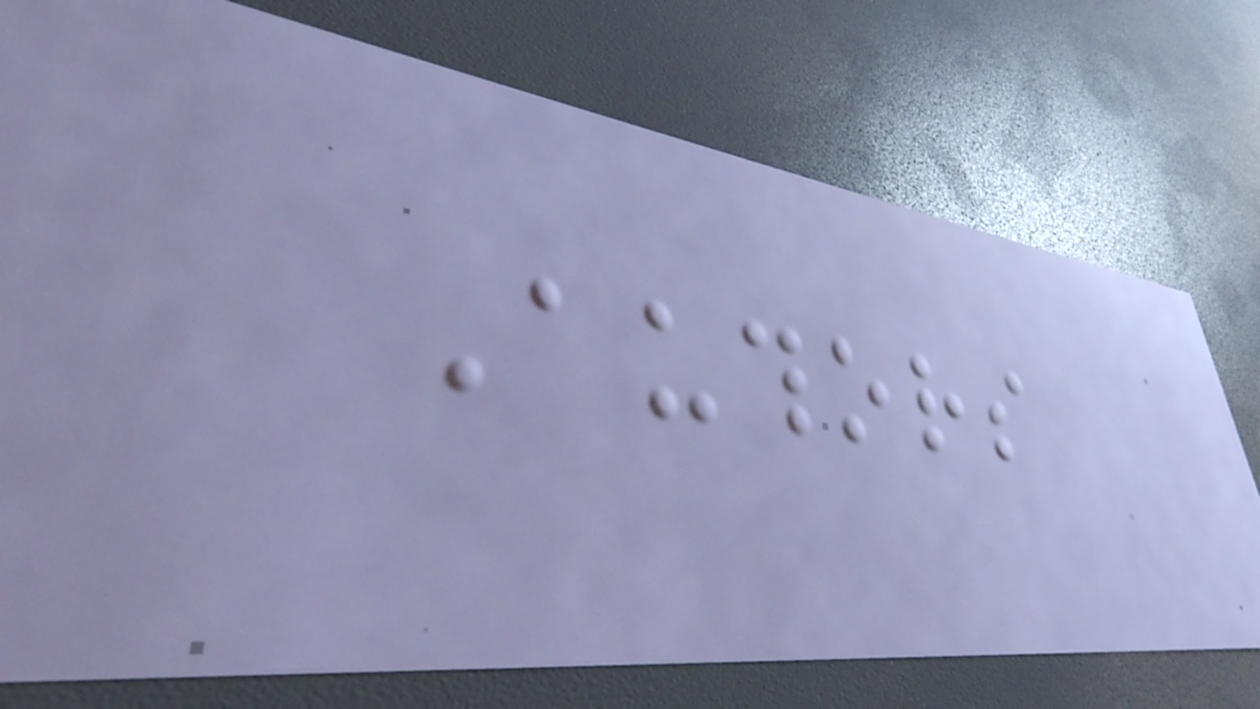Authors
